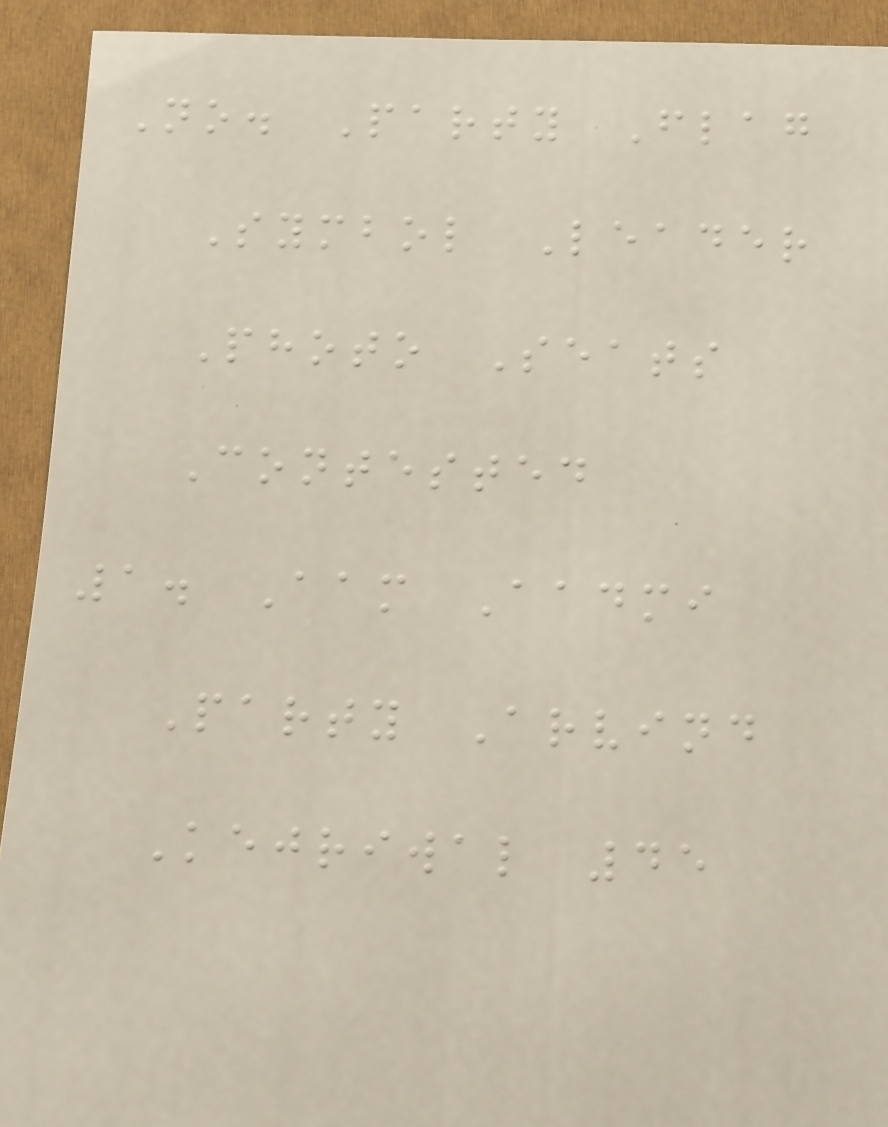No. Party Flag
Symbol Leader
Photo Seats
Contested
1. Aam Aadmi
Party Arvind
Kejriwal 45
